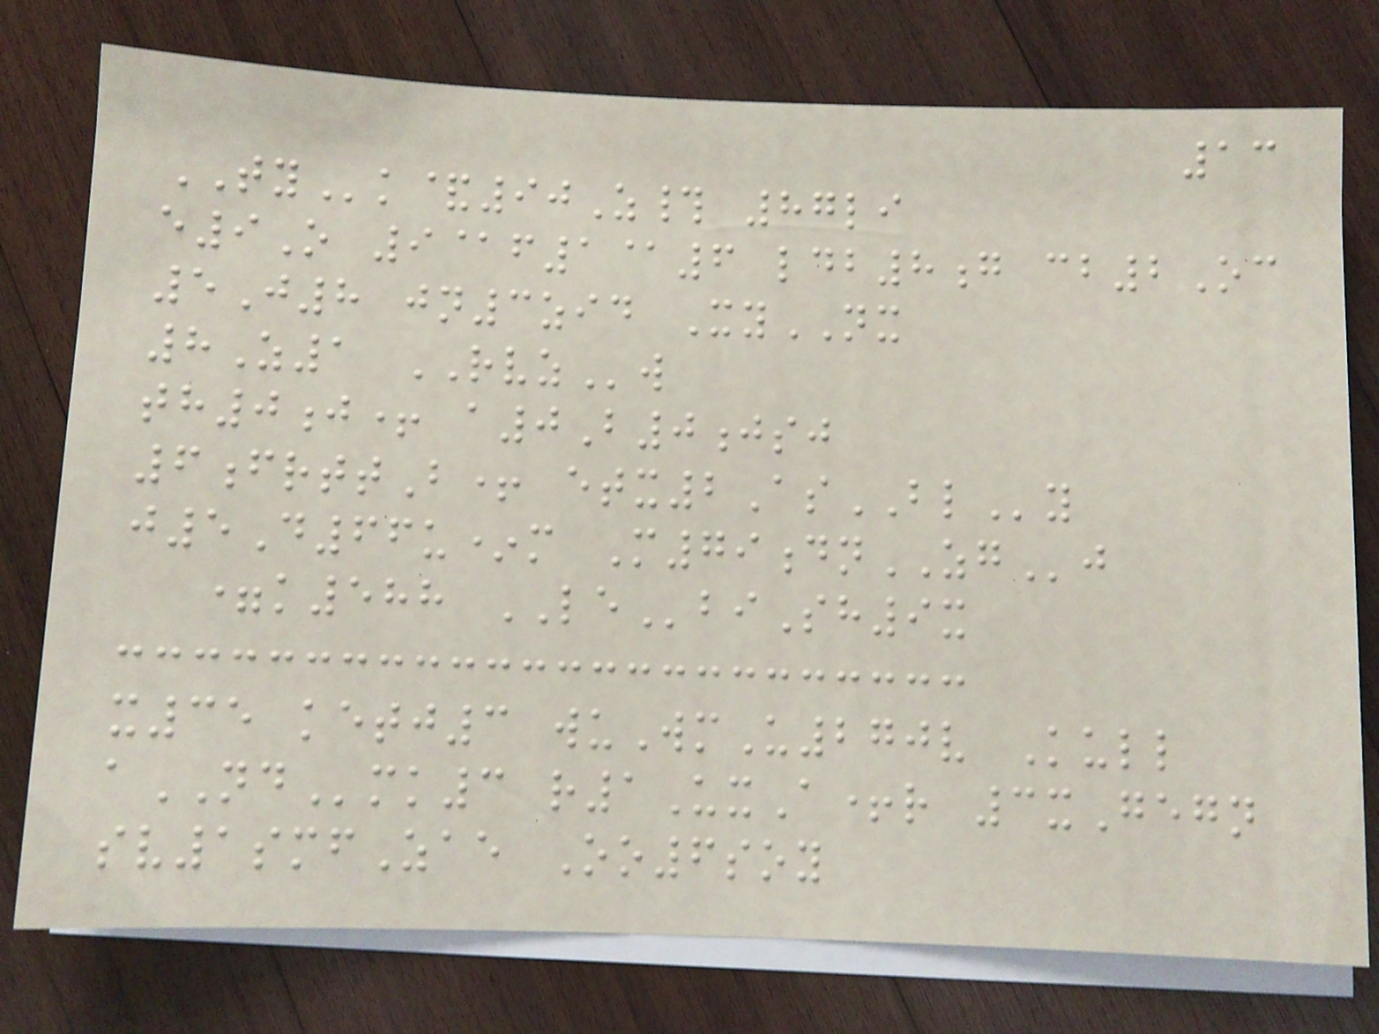13
TYk&90Z# 87li
e9O 9@f1@6 ldb8g cb2Oc
5J8 jn3zid XyNX
8Z1 RVZw
th0j+ a0B0jsj
6frttB+ etx2AsBLy
j5D66u*m M79dnZGj
=k588 LEbiSh9x
x35 ketj3 wuWmU270v Kull
aNDmk3 r1UxA+r 3xGegn
sv1smfZae Oo6soy
